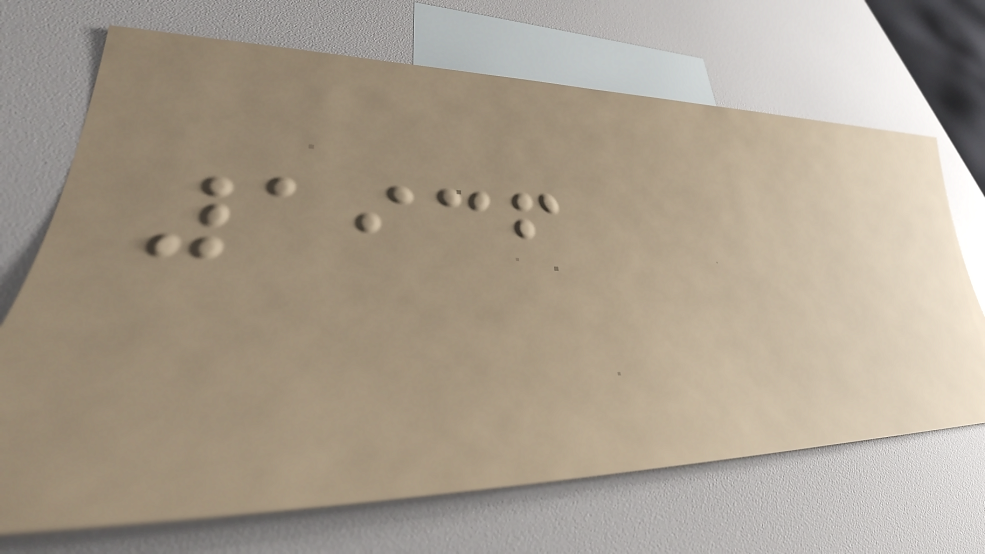1936
